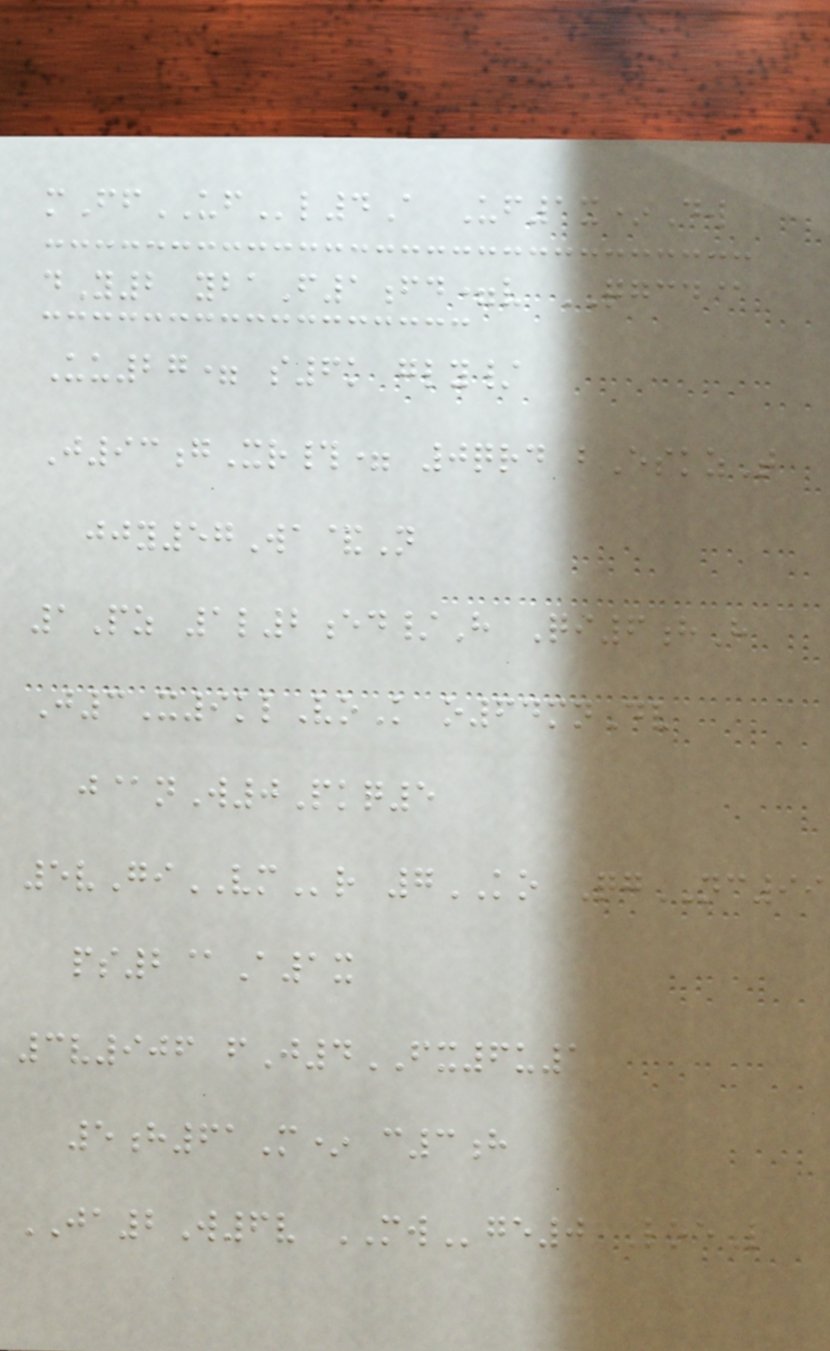mFfUFl4A Uf1x*Dw
dY2 ybaF1fd=v QGCD@
Uu27= s6k gly/
J93gXr#= 0qrd bEskzT
jjy57Wa&N
1Pz 1l2ed/H Qi6hH
J3X9klVoK o64mnDv
j@nW0Pkq5
5vGiVMr 7KO QgNC99
ps2@A1x
3v906 fJ4FX6u1
5h61M* c3h
JA2W6v MWge0 LoeL
